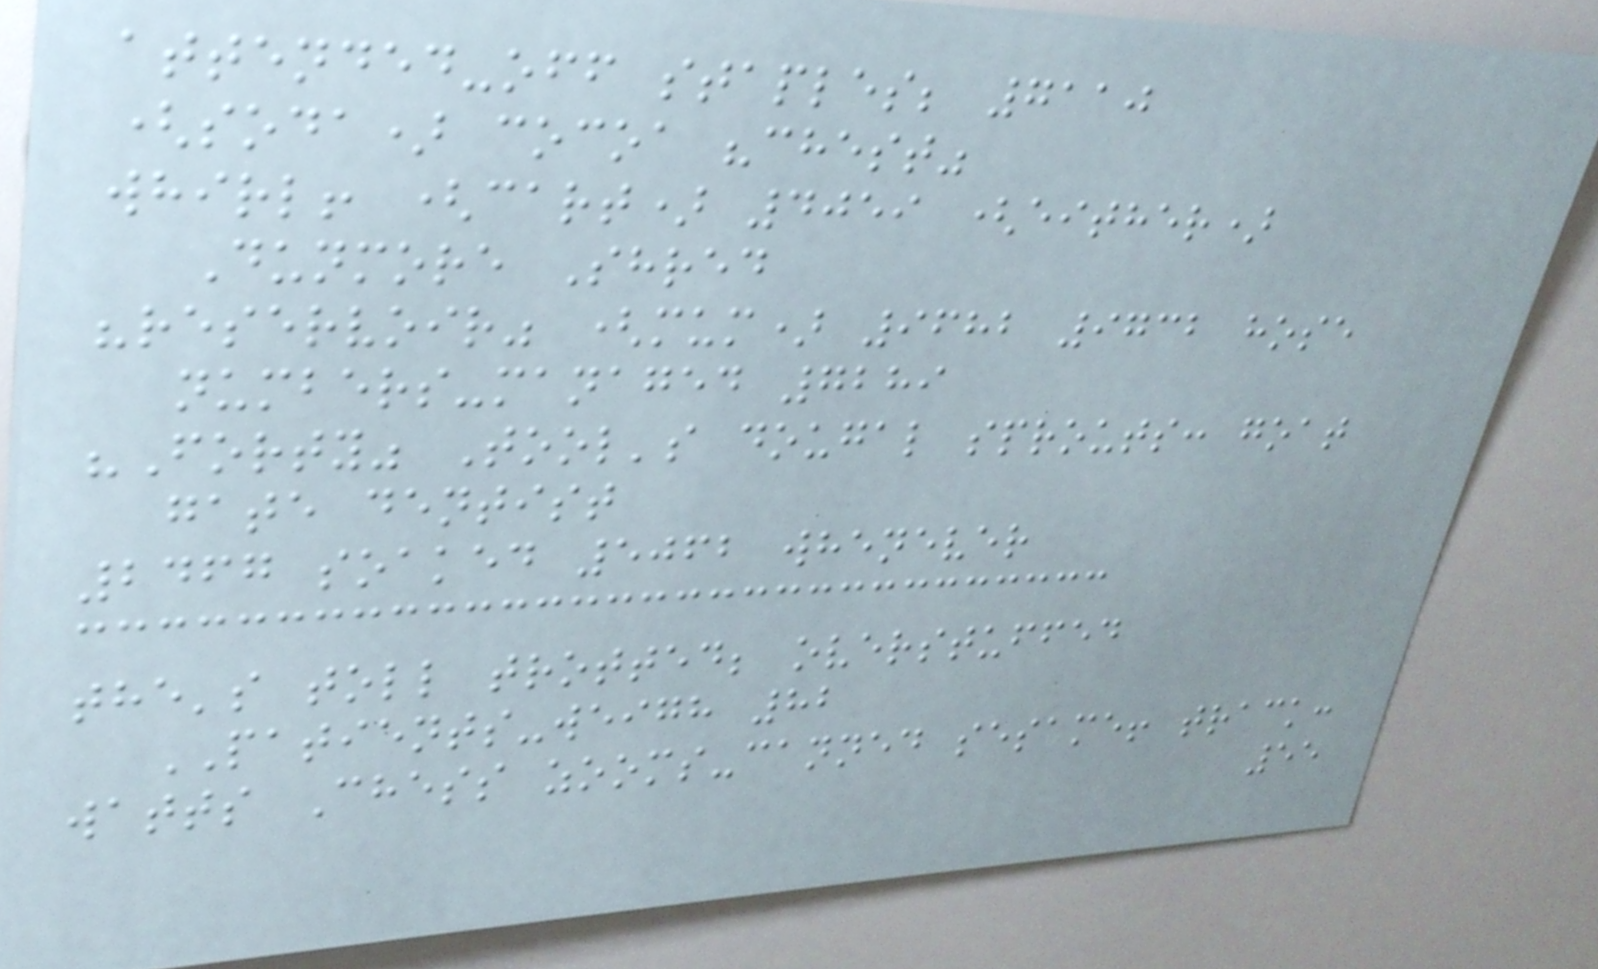attended-off staples; 7110
(soda) cocoa "chest"
whirl! (cart) 4059 (either)
Dunmore Shred
"reservoir" (mum) 9682 9732 hose
numbers-managed 7289
"Forty" Tool's dougal sprouts: goat
gate dentist
2467 soaked 5062 whenever
the's toll trotted; overstuffed
PATIENTS-weigh 82
watts Chess zooms-canned sesame! track:
55
